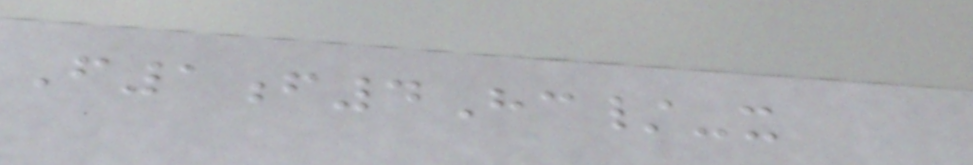F1f4Hc/-x
